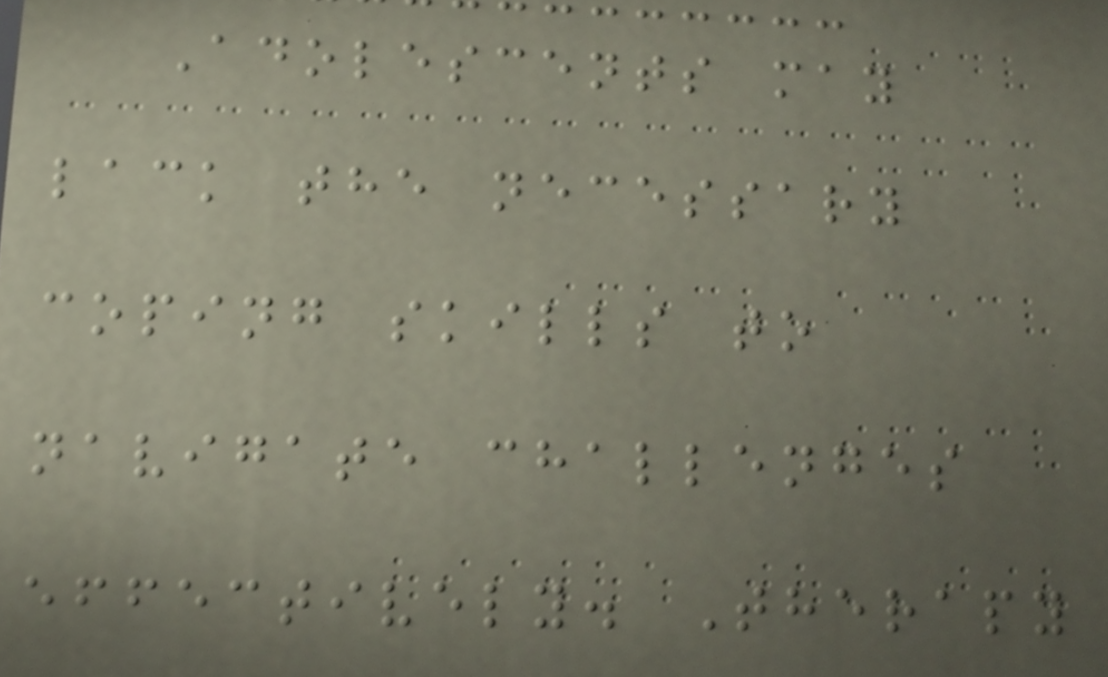Adolescents may
lack the necessary
coping skills to
navigate challenges
effectively. Therapy
